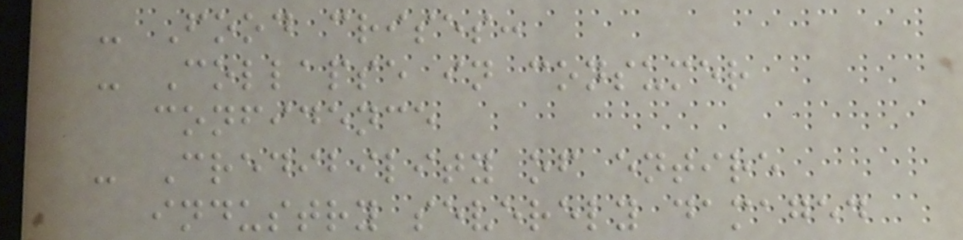- Food crises:
- Collapse in consumer
confidence
- Credibility of entire
industry severely damaged
